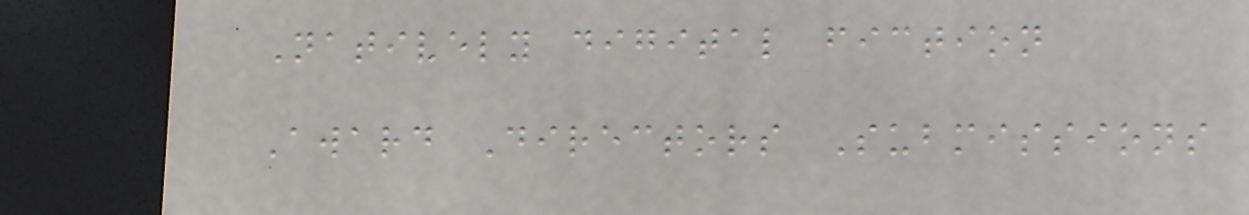Natively digital fiction
Award Directors Submissions
